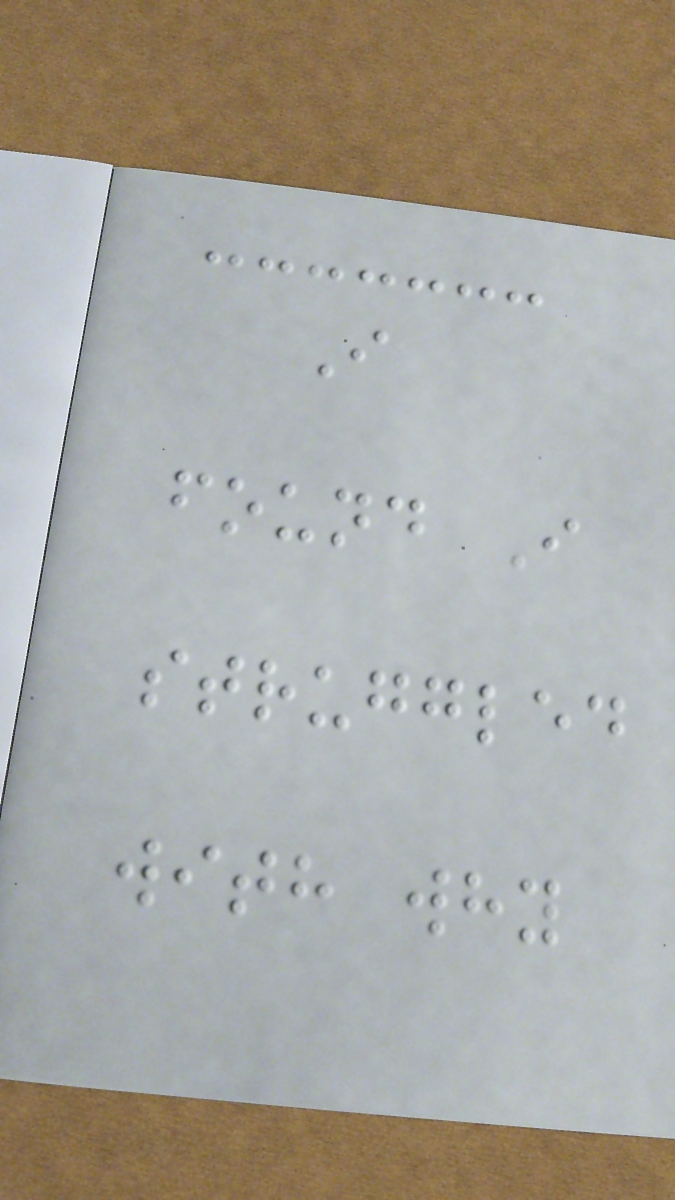I
found I
struggled
with why
